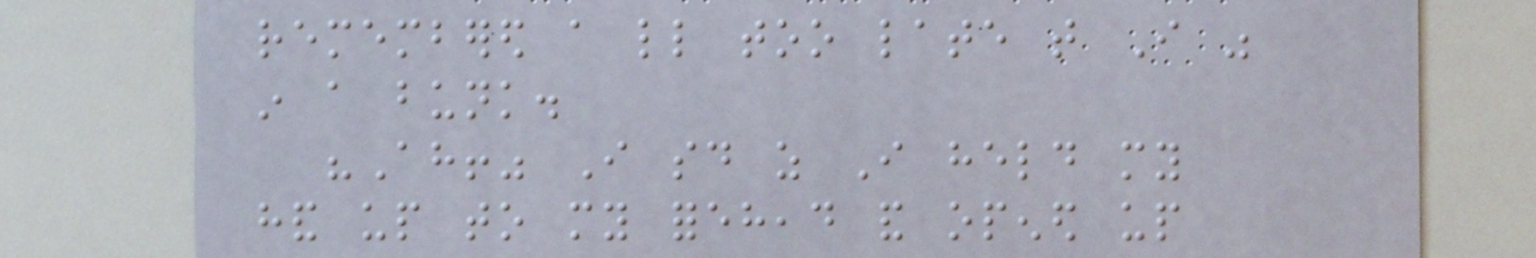remembered a little too late that I was
in a bunk.
"Ah!" I said as I held my
hand up to my forehead and opened up
